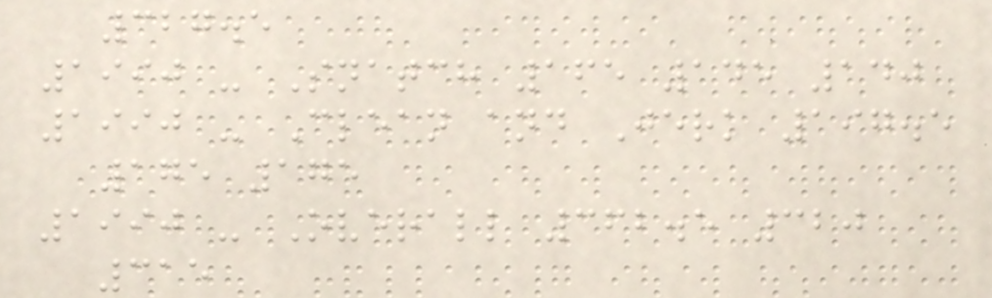327.5
1990 - Snatch 165 145 140
1990 - Clean and Jerk 197.5
175 175
1990 - Overall 362.5 320
315
